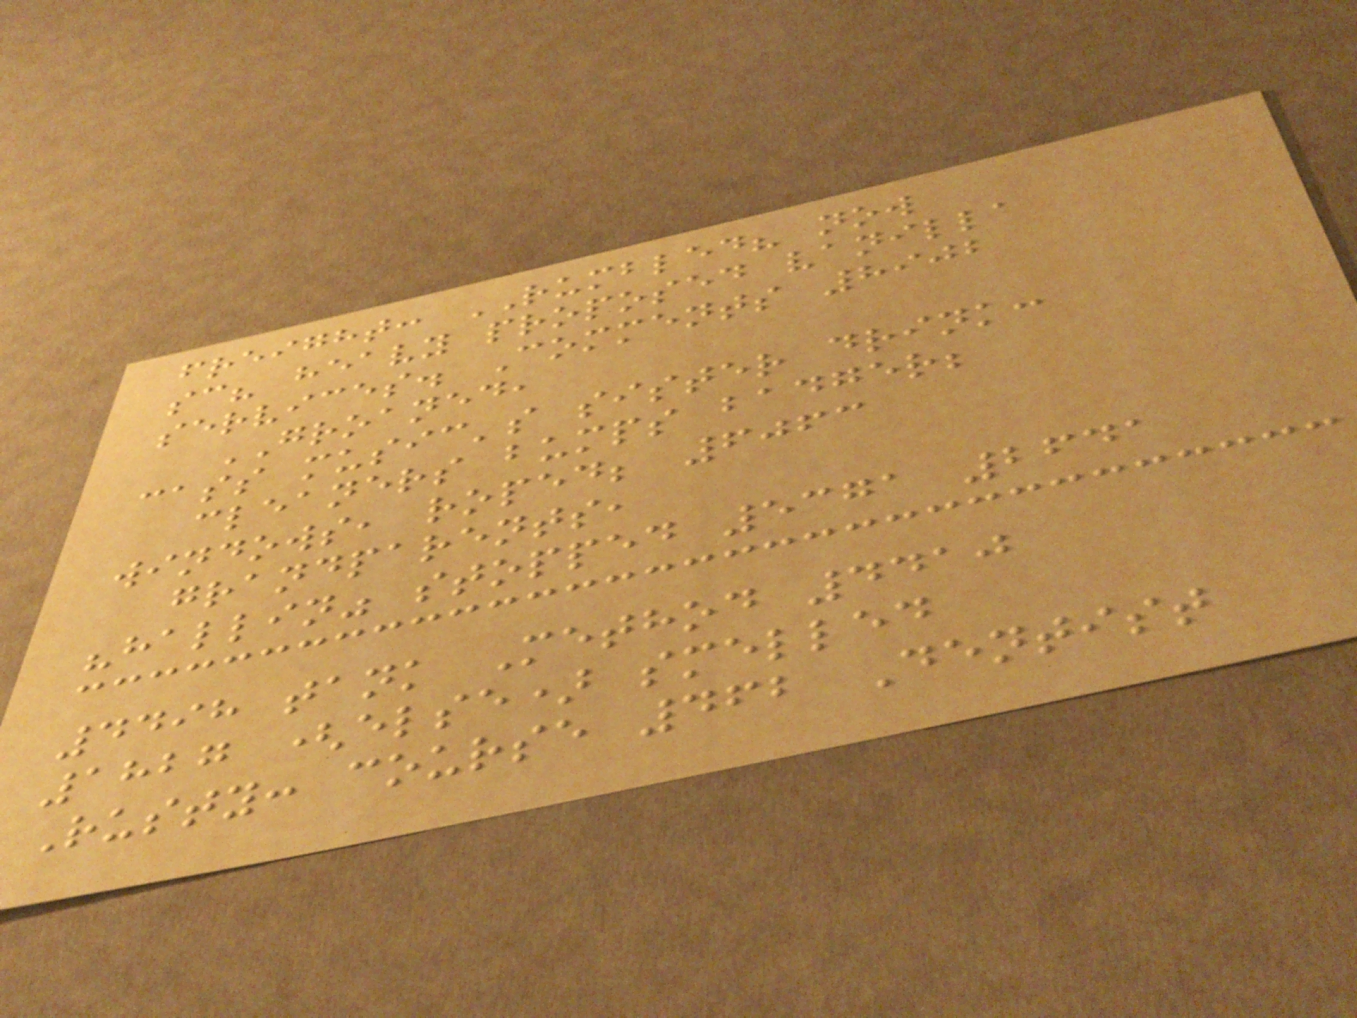freight: RUMBLED? now
sc? heavy proposed vanilla
services. Comments 8902
GROANED,
cass music's sister drink:
cleaners bumps badger;
windows, roped; 6063
grandparents,
"hallin" stopped 5371 2641
4498 tank Method 4410
1827 (else) smelled
Rusty: course 462 Dentist
